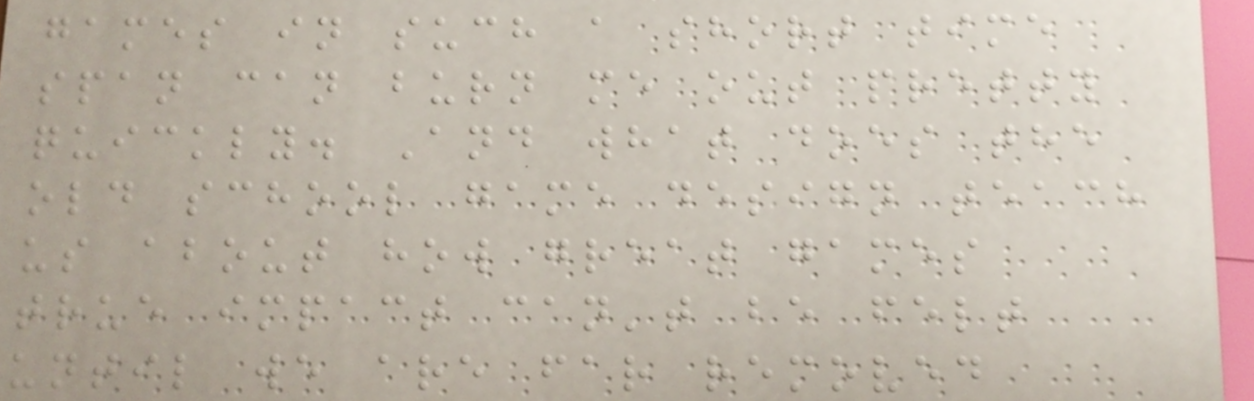games in such a short time
span can burn me out pretty
quickly. And what does the
old school game design teach
us about how great games
true impact can't be felt
until we are far removed
